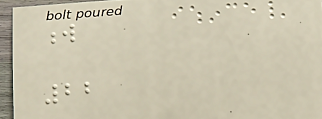w
22
